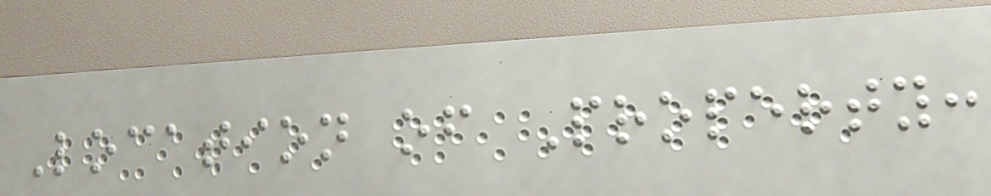Location of Property:
